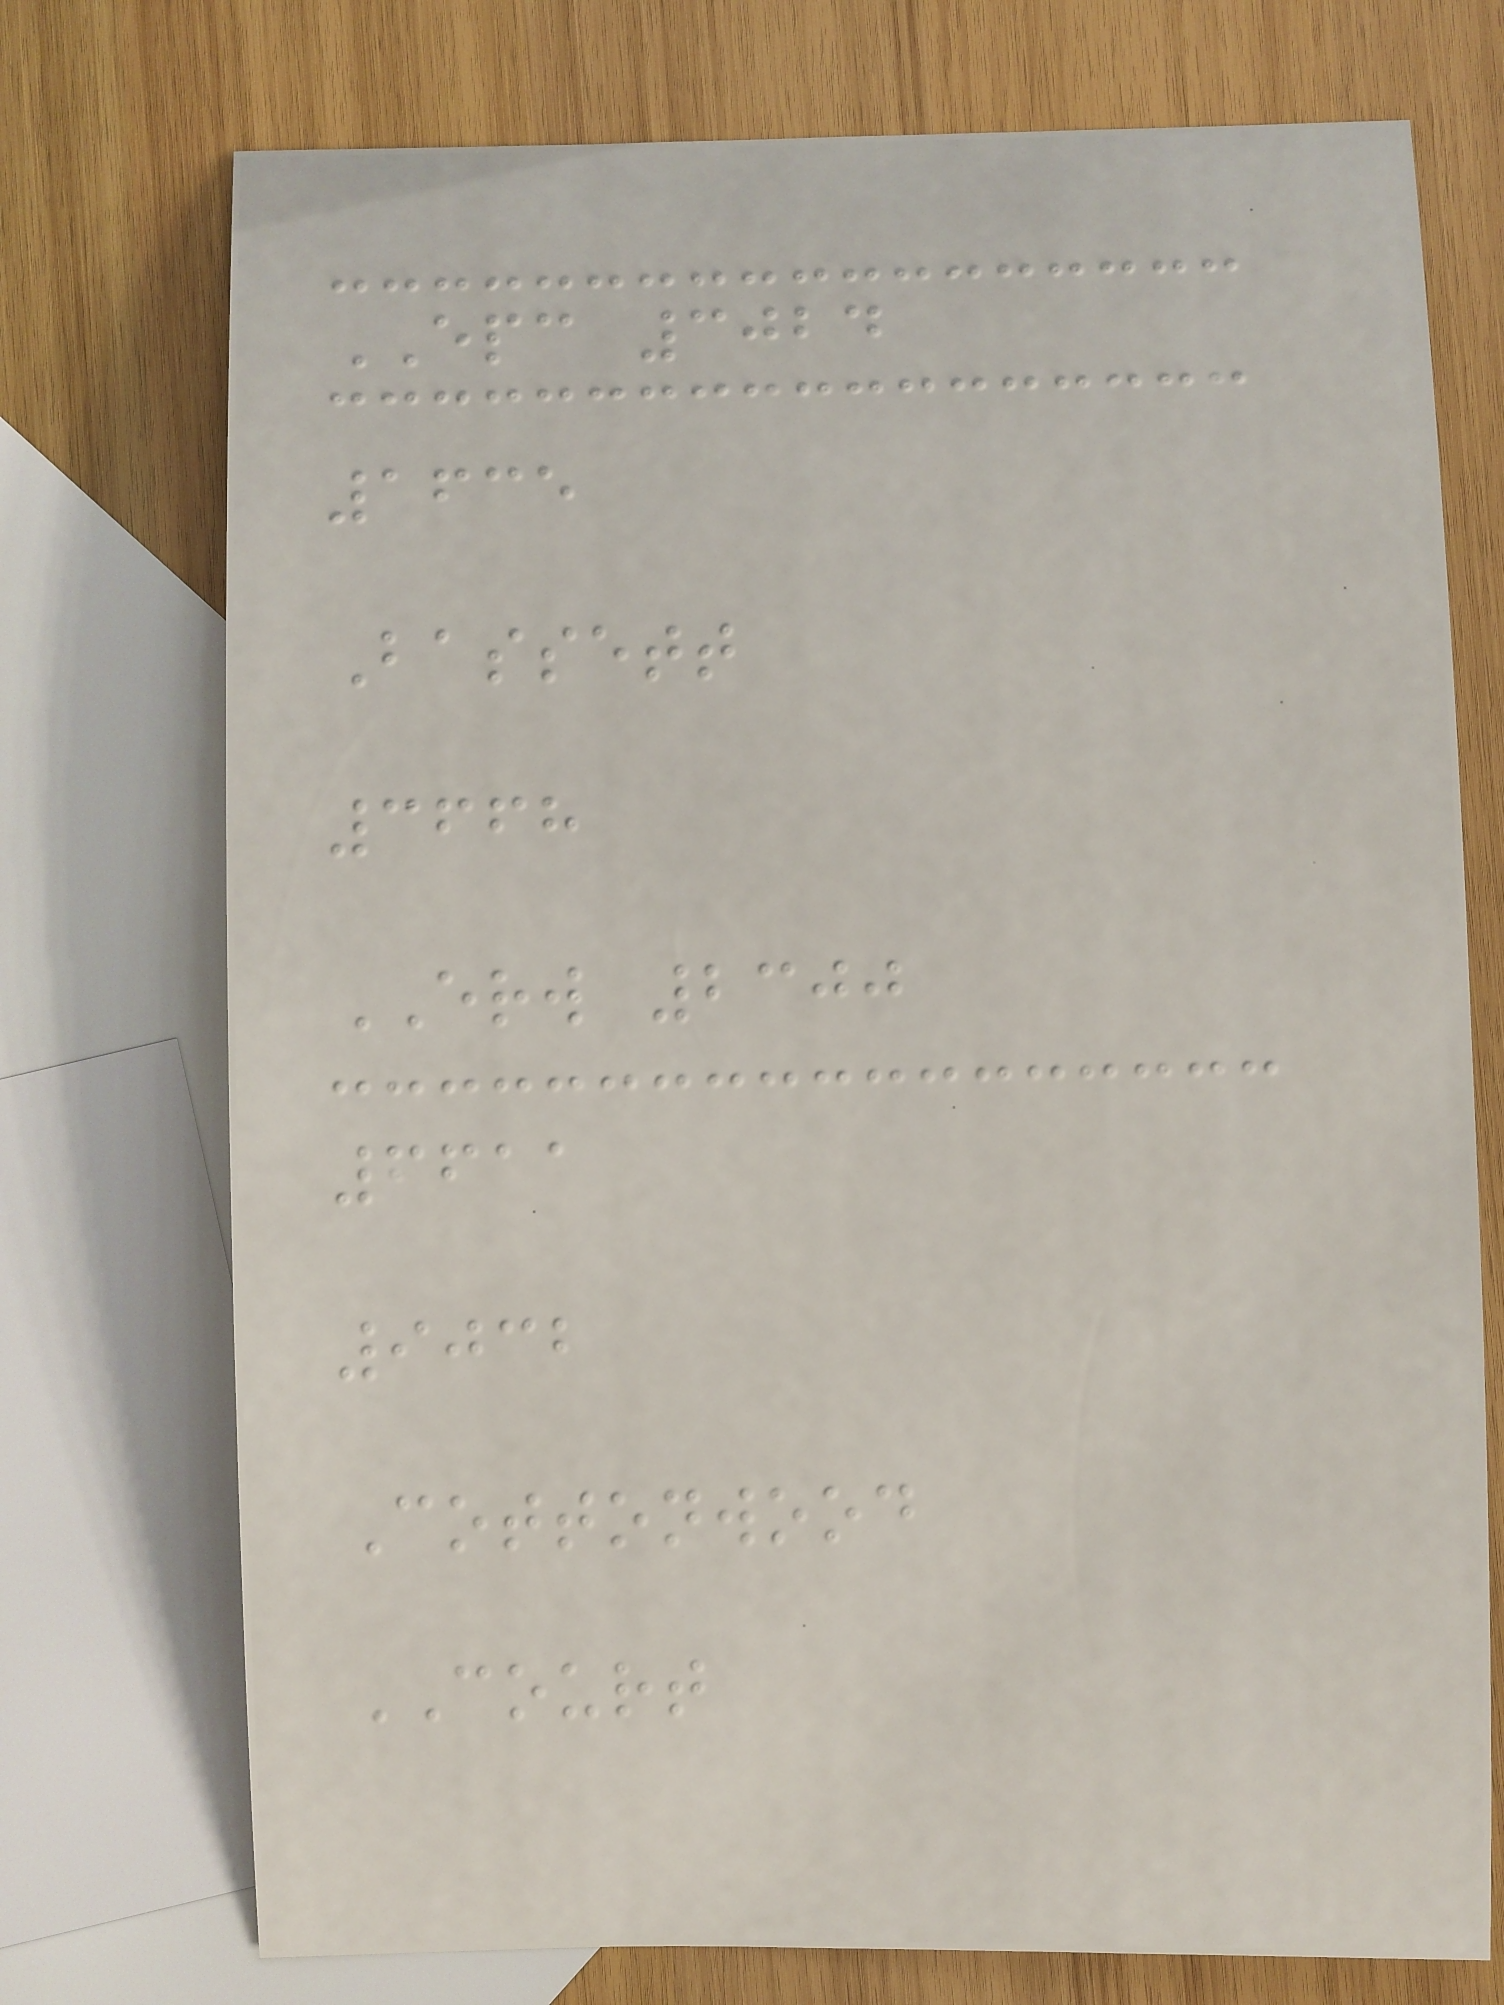EPC 3024
1635
Bassett
3668
ERW 2300
6611
9032
Cottonwood
COURT
